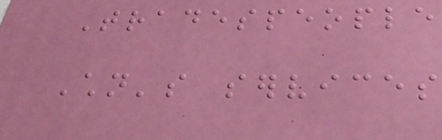Tradespeople
Children's services
